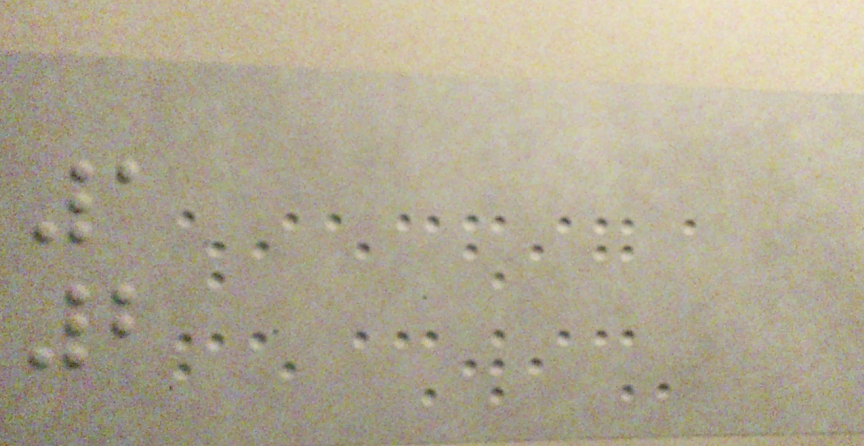1
2
